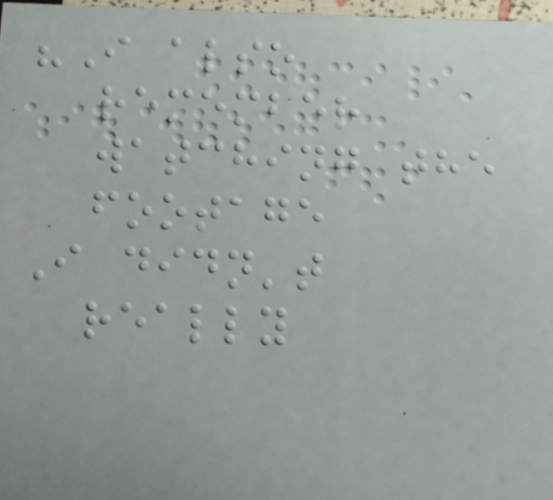"I also
remember
watching the
footage
I didn't
really
